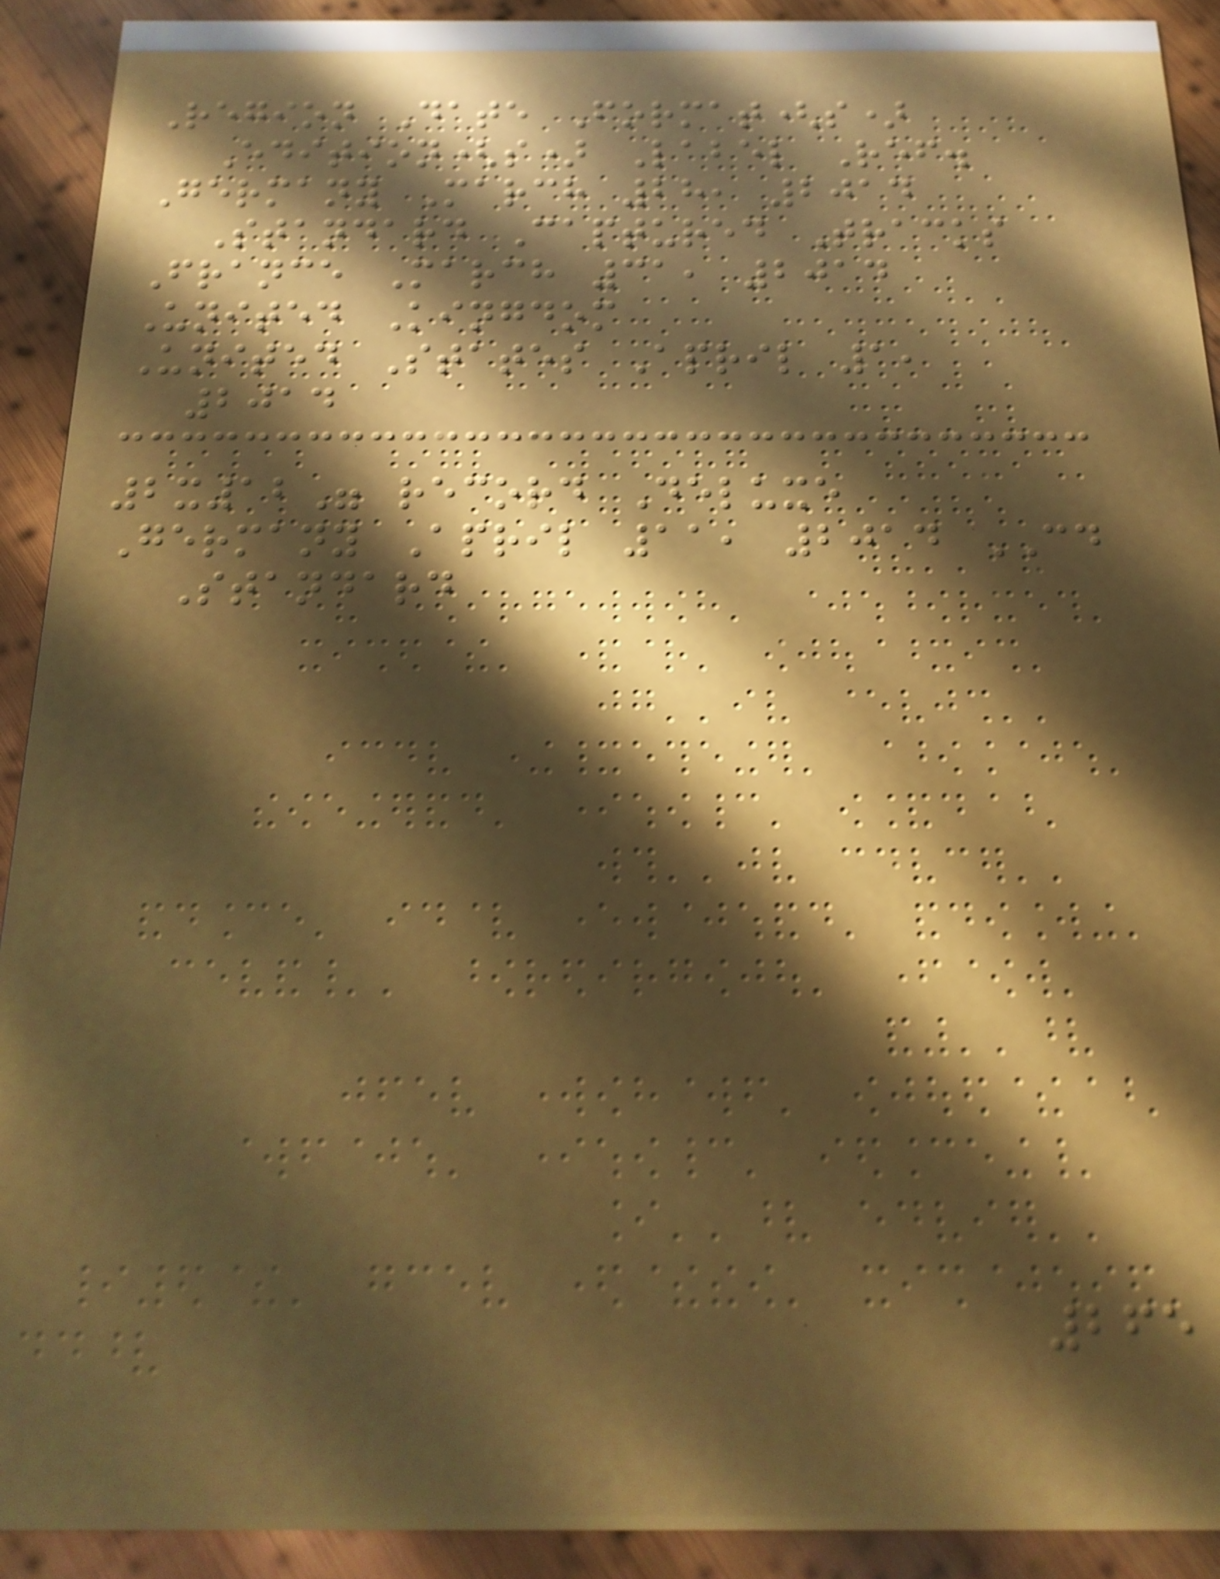Region Date Format(s)
Edition(s) Label Ref.
Germany March 28, 2014
Standard Captured Tracks
France March 31, 2014
United Kingdom
United States April 1,
2014
2x12" record Deluxe
Germany April 11, 2014 CD
Standard
265
